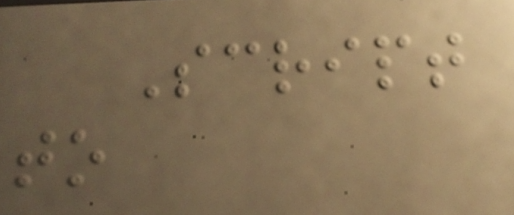Script
to
